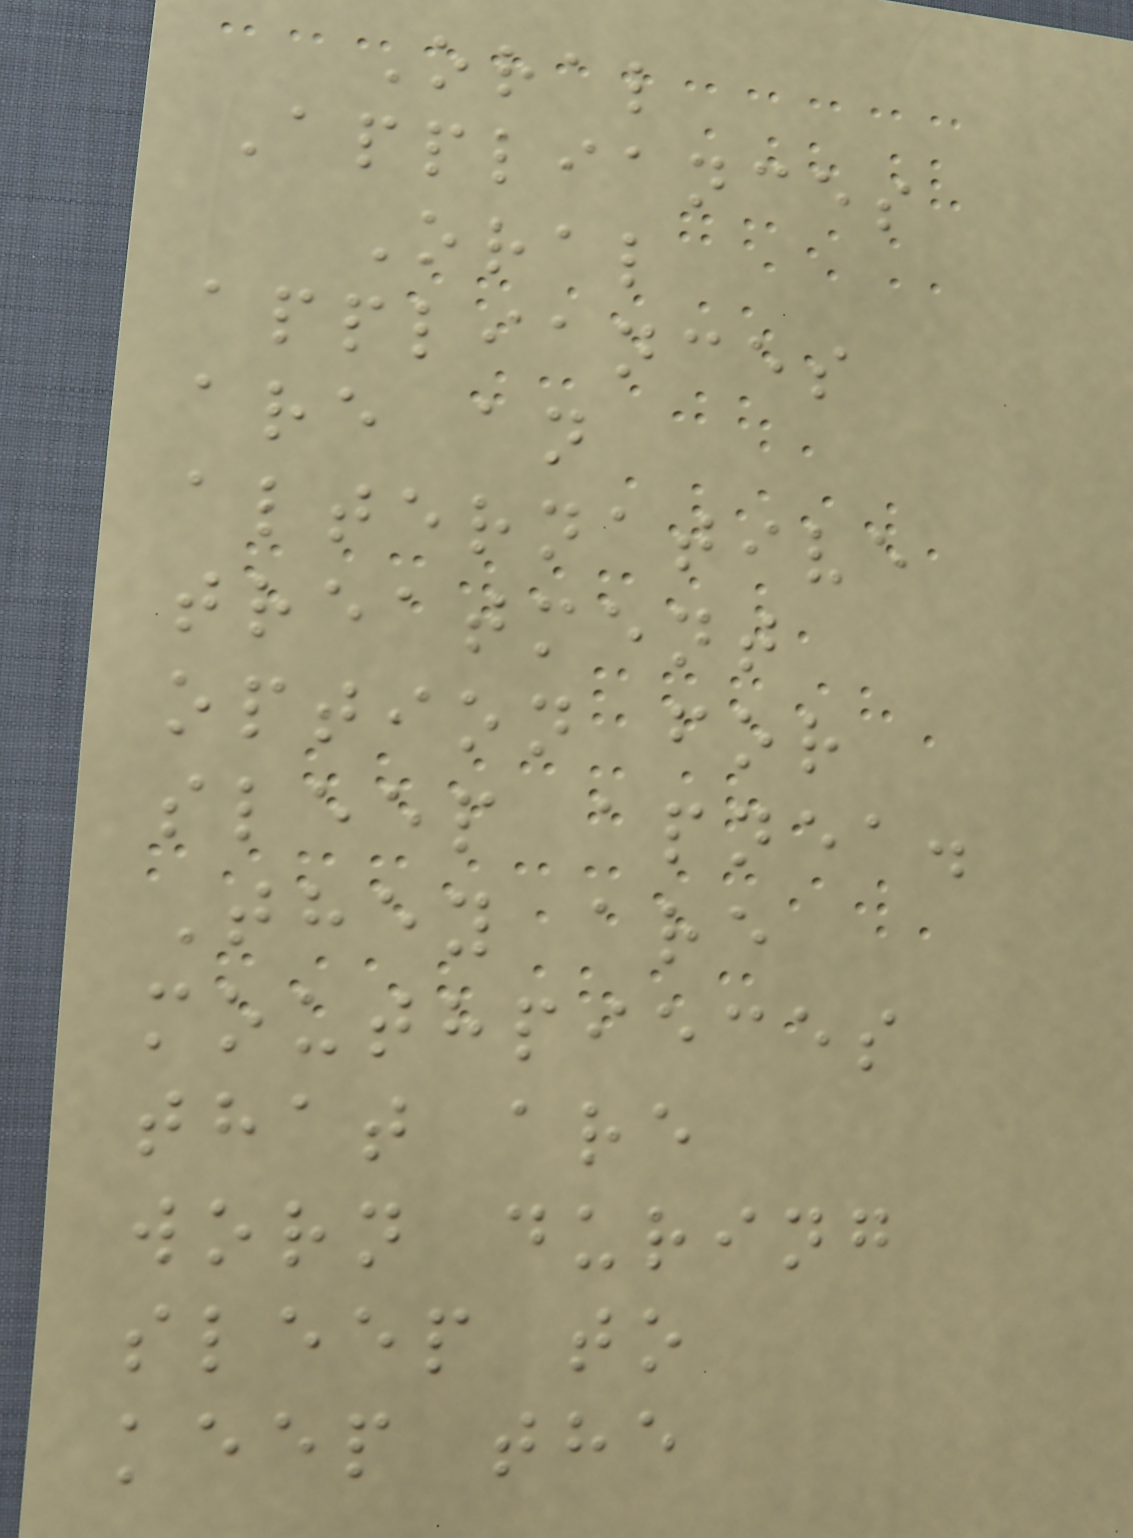Oral
Appliances
Oral
appliances
are an
alternative
treatment
option for
sleep apnea.
They are
mouthpieces
that are
worn during
sleep to
keep the
